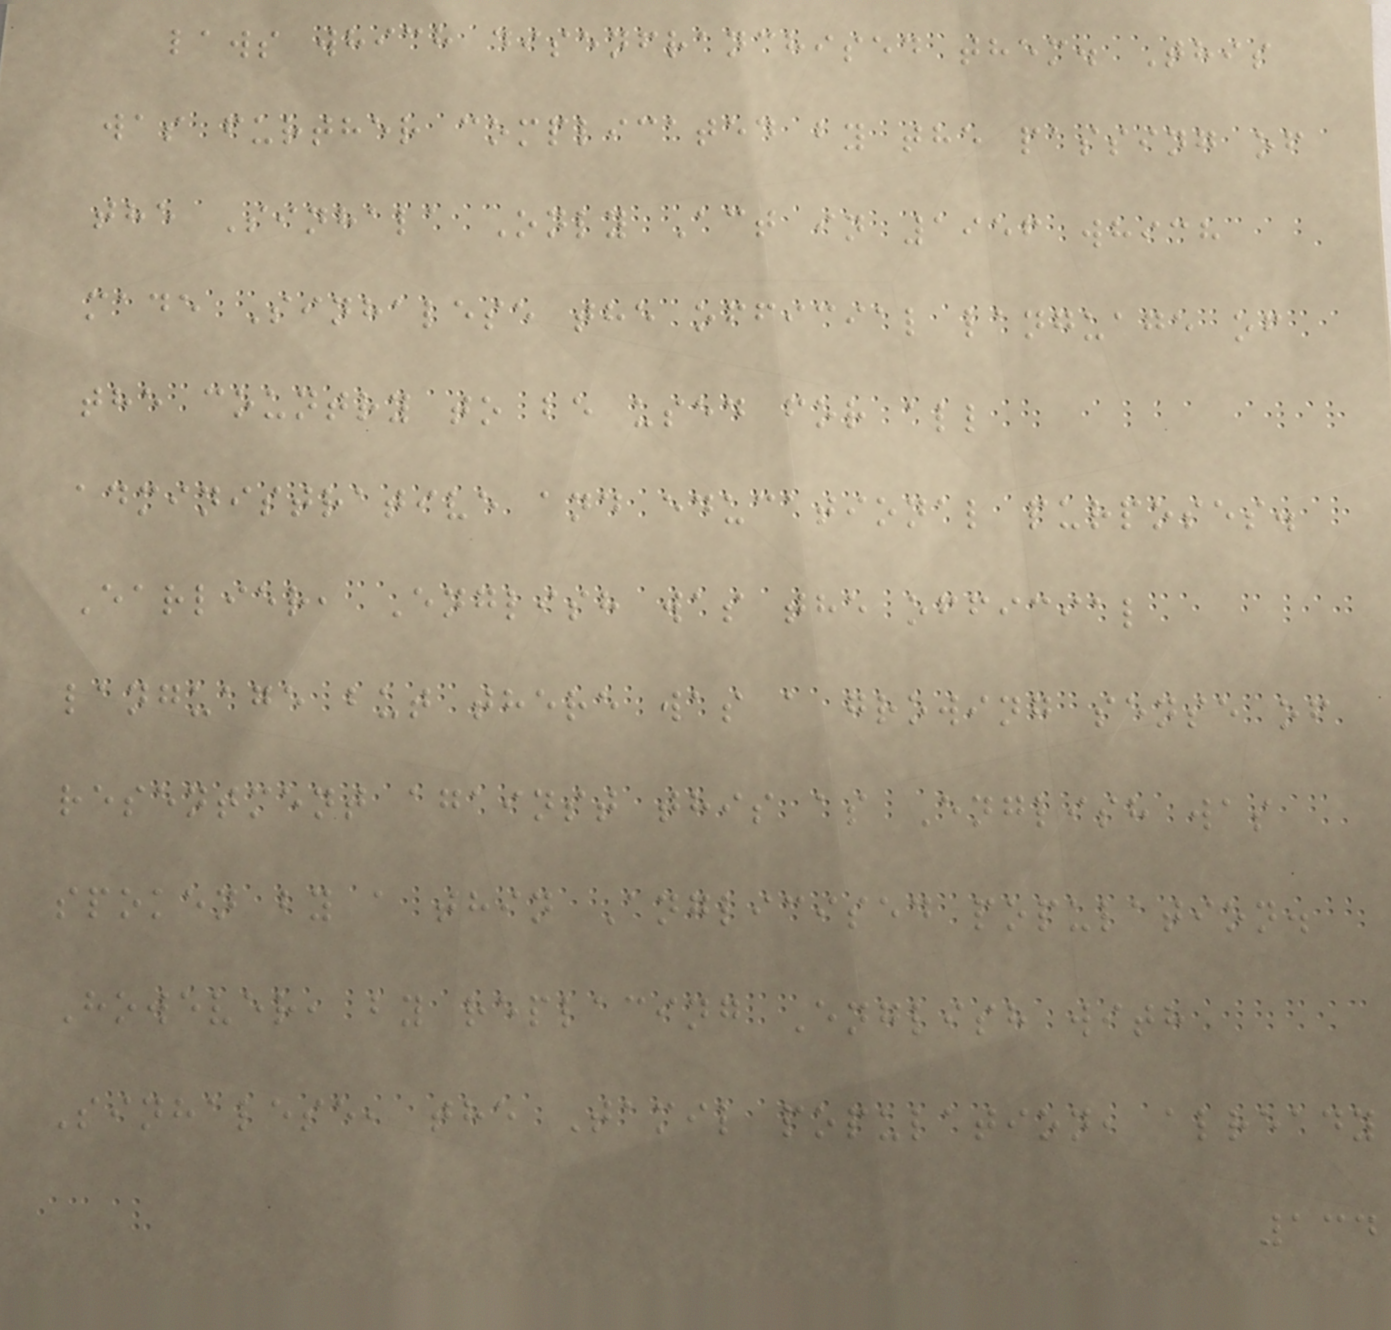laws which disenfranchised them. This
was further complicated by the passing of
the Sinhala Only Act in 1956 which
made Sinhalese the official language of
the country to be used for all
administrative and educational purposes.
Earlier, English was the official
language but there was a growing sense of
resentment against this as English was
spoken by a thin Anglicised population.
However, by replacing English with
Sinhalese, the Tamil population, already
134
